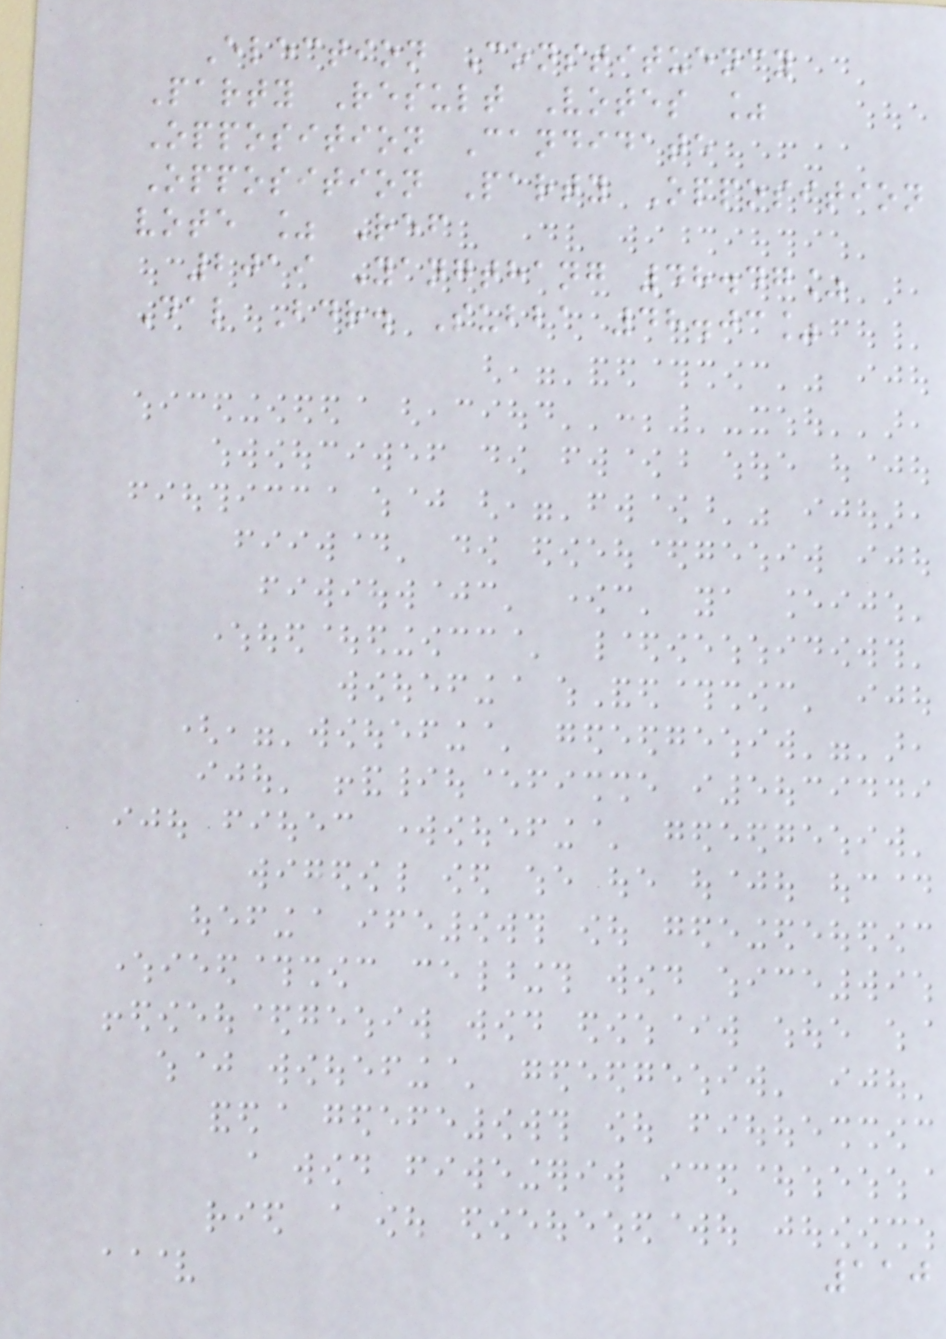Election Constituency
Party Result Votes %
Opposition Candidate
Opposition Party Opposition
vote % Ref
2019 Yangthang 48.47%
Dal Bdr. Subba 48.03%
110
